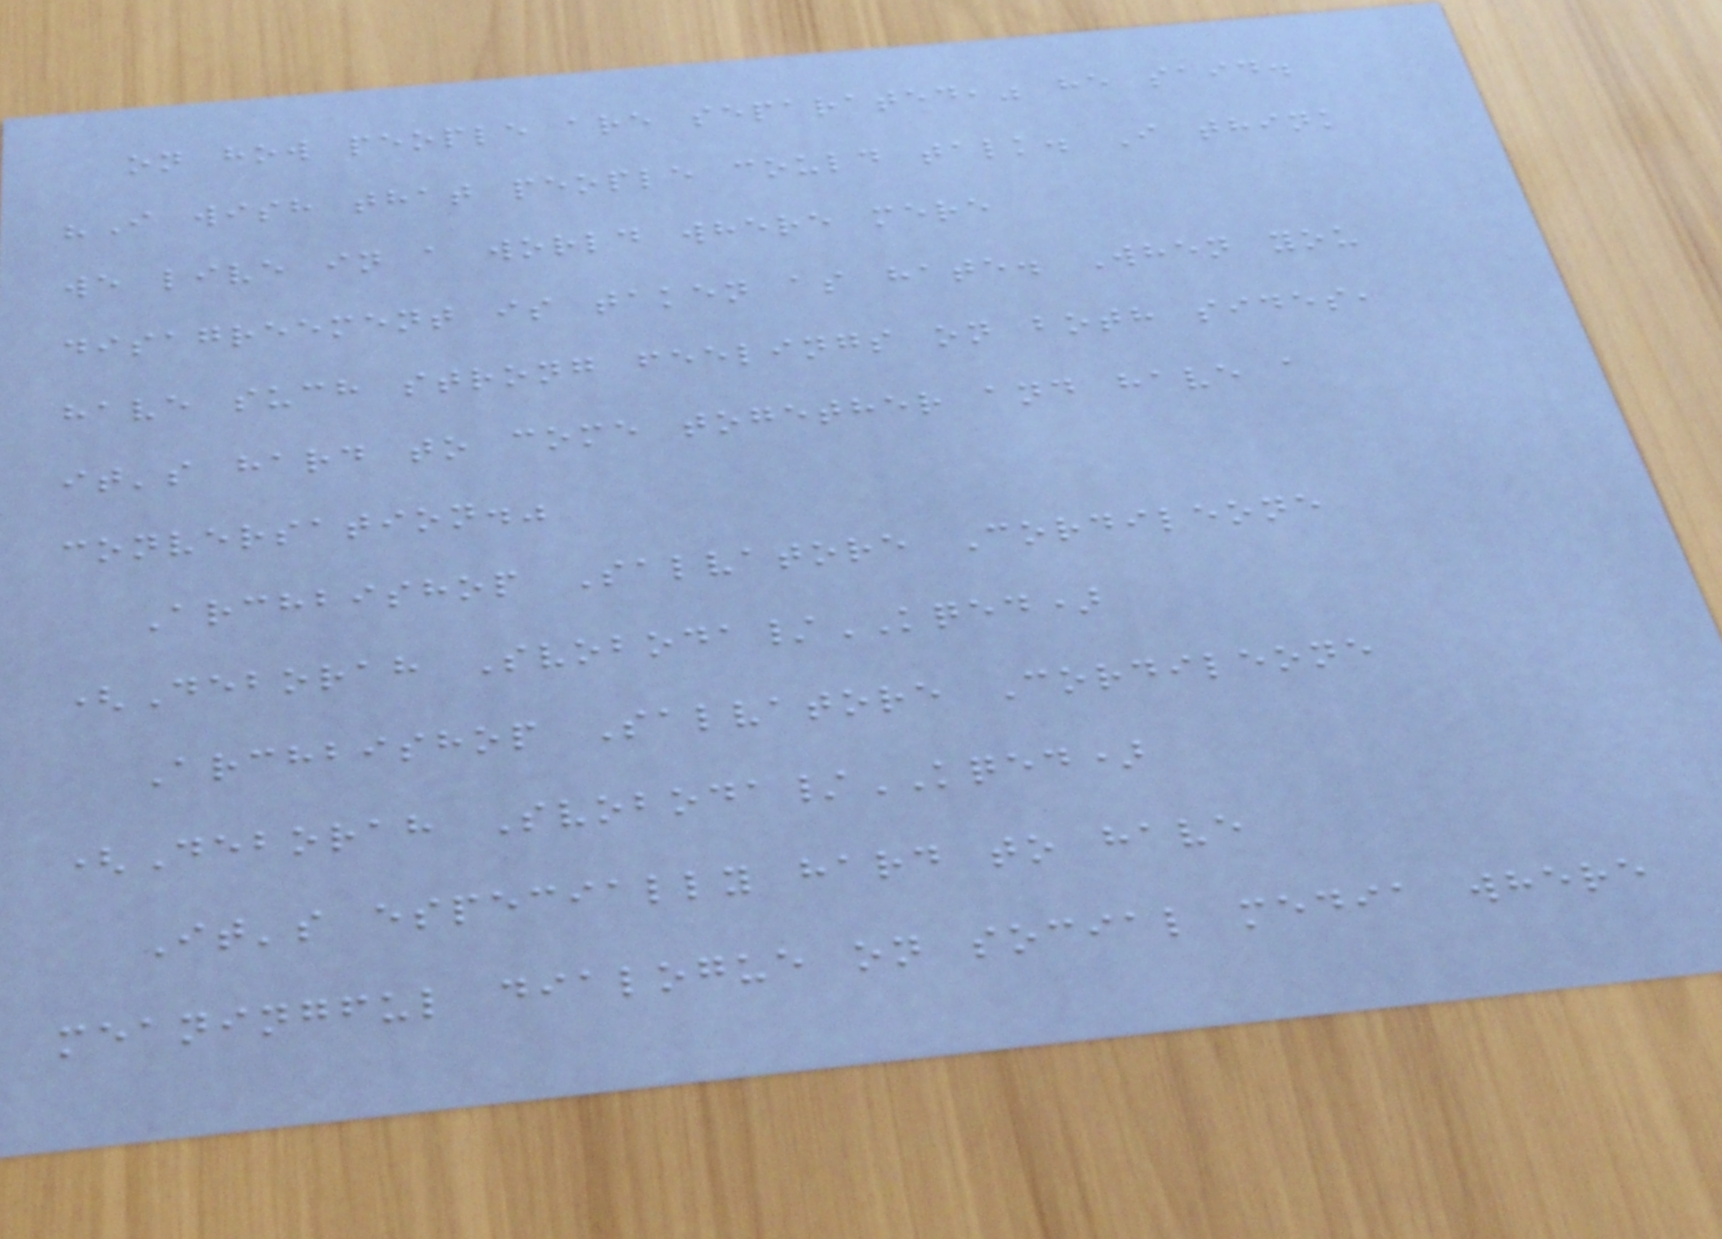on how people are separated," he said.
"I wish that people could talk. I think
we live in a world where mere
disagreement is taken as hate. When you
have such strong feelings on both sides,
it's hard to come together and have a
conversation."
Archbishop Salvatore Cordileone
(Deborah Svoboda/KQED)
Archbishop Salvatore Cordileone
(Deborah Svoboda/KQED)
It's especially hard to have
meaningful dialogue on social media where
